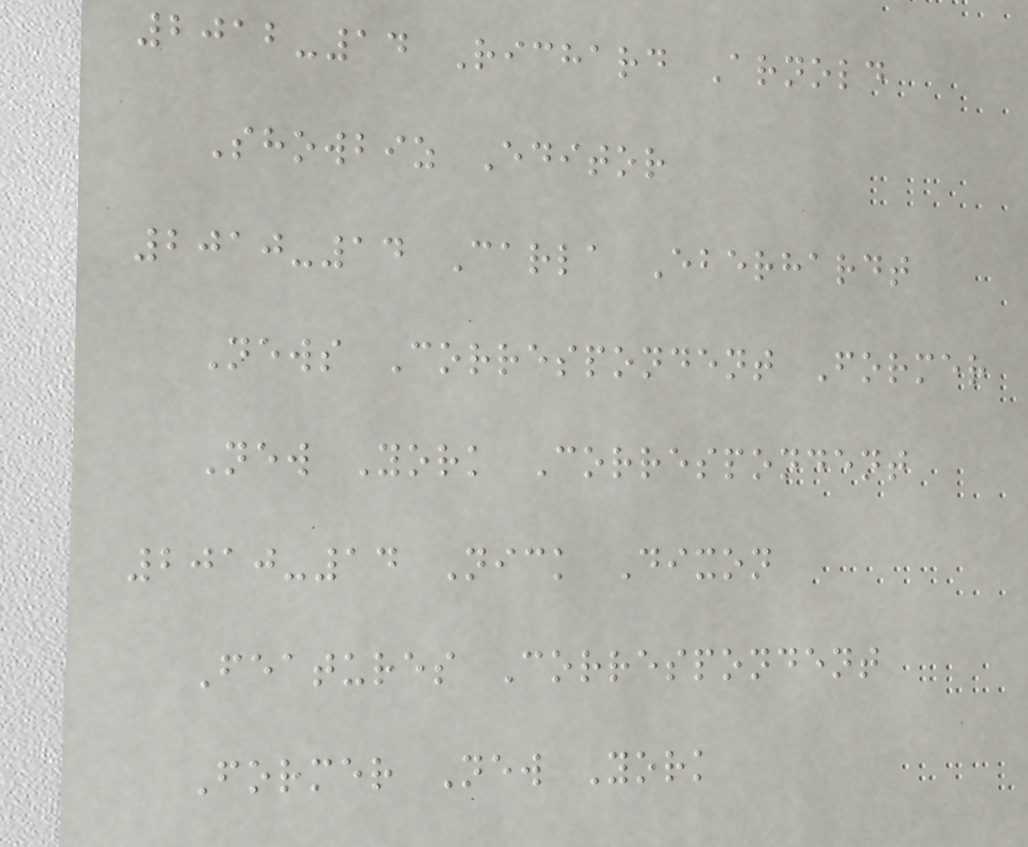2012-14 Richard Arnold
Showbiz Editor
2010-14 Carla Eberhardt
News Correspondent Former
New York Correspondent
2010-14 Nick Dixon
Features Correspondent
Former New York
